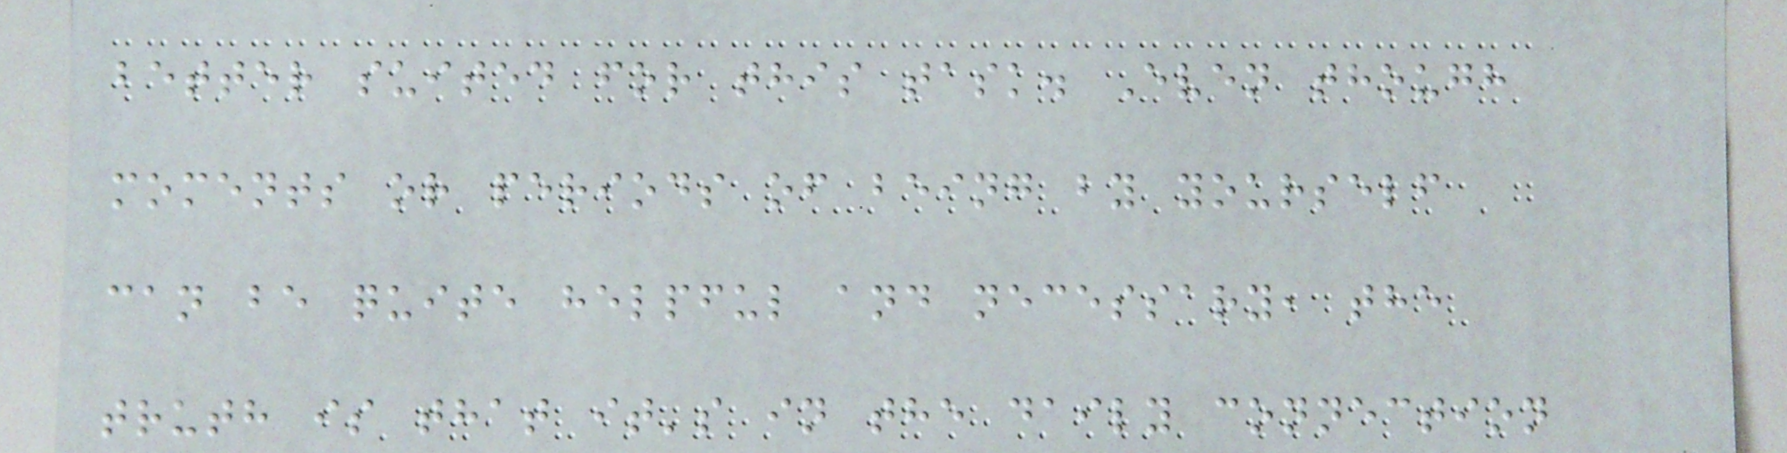better suited for this task. Even though
moments or periods of being by yourself
can be quite helpful and necessary, the
truth is that it's in the daily connection
